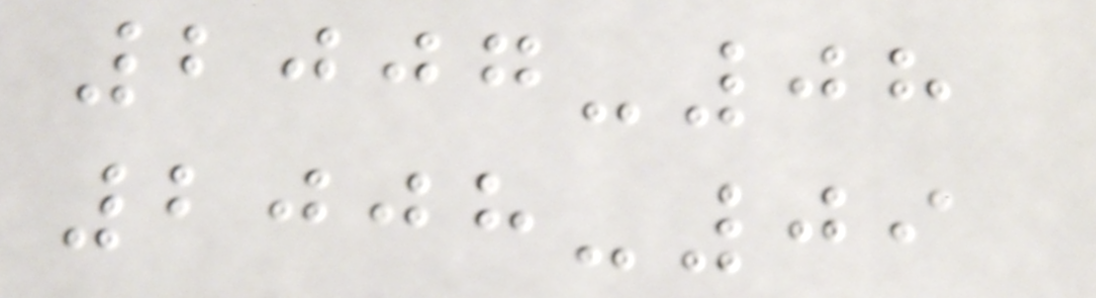2007-08
2008-09
